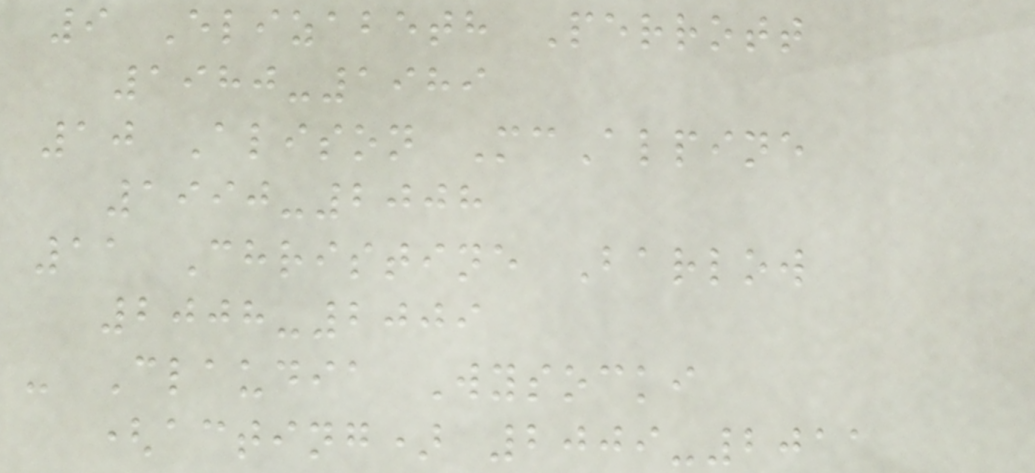9 Elizabeth Perrott
1980-1989
10 Alison McAlpine
1990-2008
11 Christine Barlow
2008-2009
- Claudia Wysocki
(acting) 2009-2011
